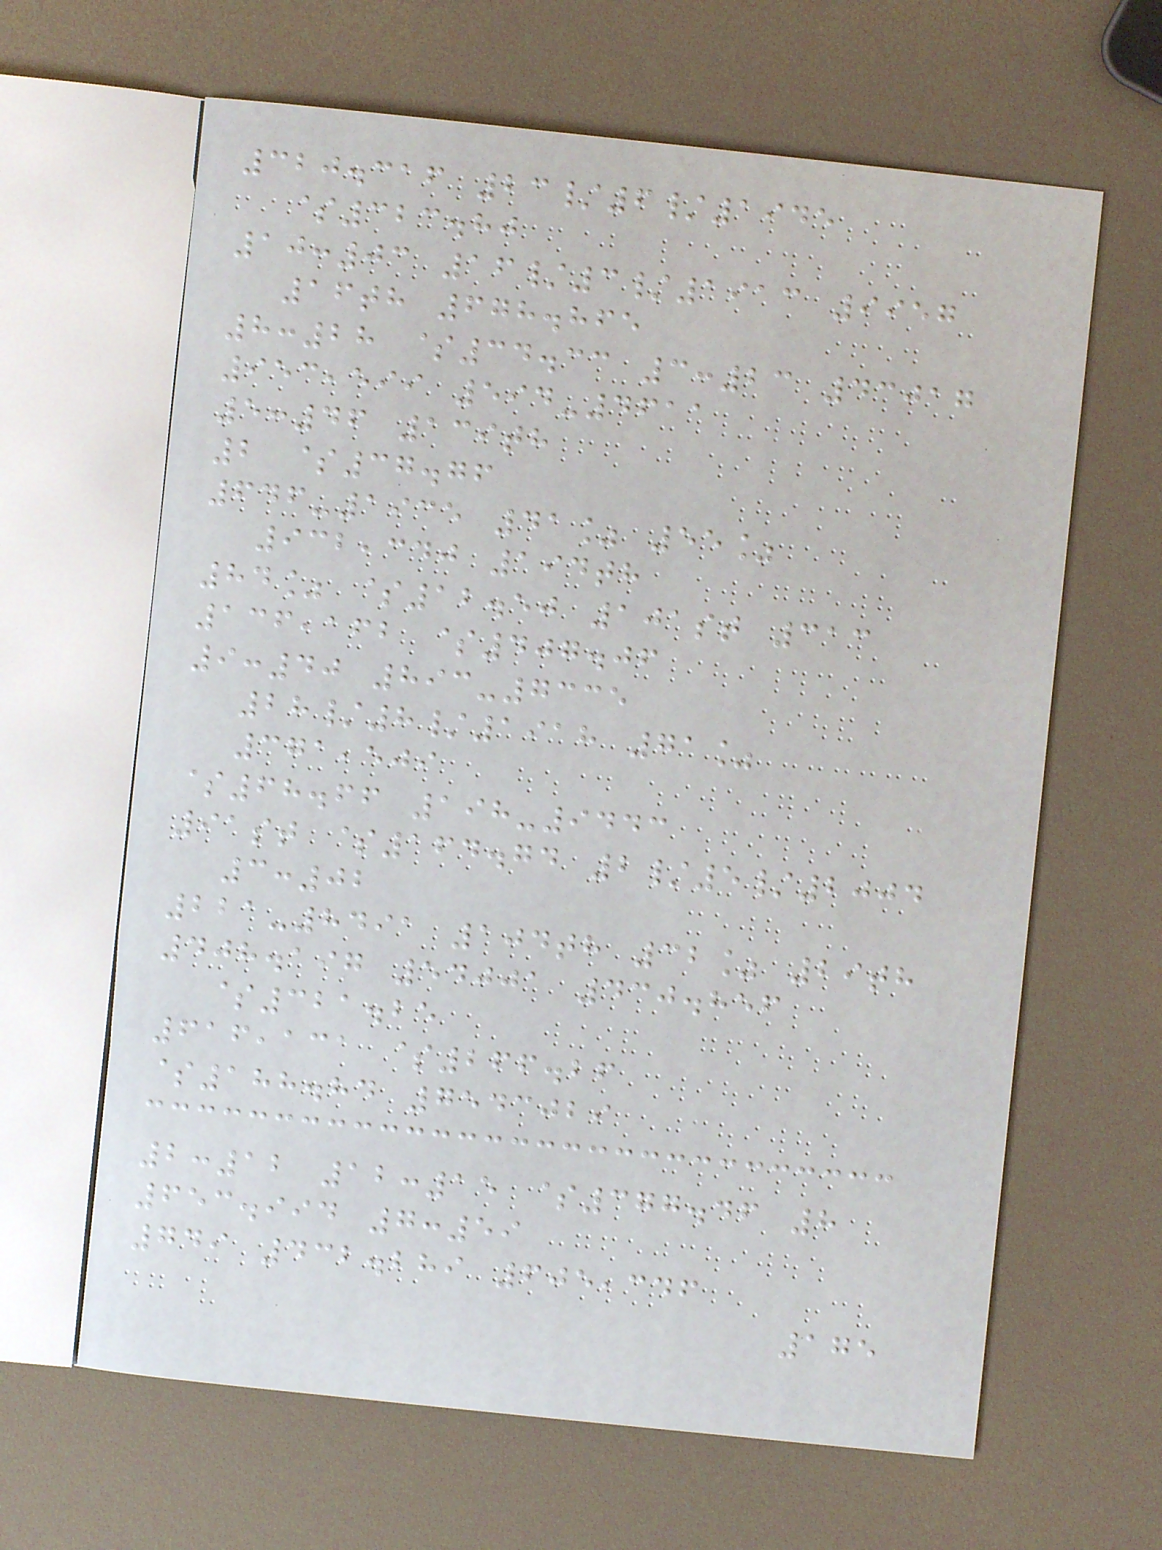320.316 23/6/1945
$323.80
10:03 16/3/1913 9957
16th 678.865
8:28 $34.33 3:23 43017
953,599 594-4611
5:46 139th
2 $37.76
646-1935 41% 55%
932,340 194th
84% $12.50 101st 313
136,162 $407.06
9:40 893-7335
28/8/1918 71%
371,509
$68.66 198-9443
91st $164.74 2/5/2004
3:02
221-8491 104th 32% 29th
408.197 54001 430.856
$321.25
616,131 $266.26
$188.84 7543029
2:12 12:15 $377.46 8
653.994 7:59
749 432.289 605,346
175
